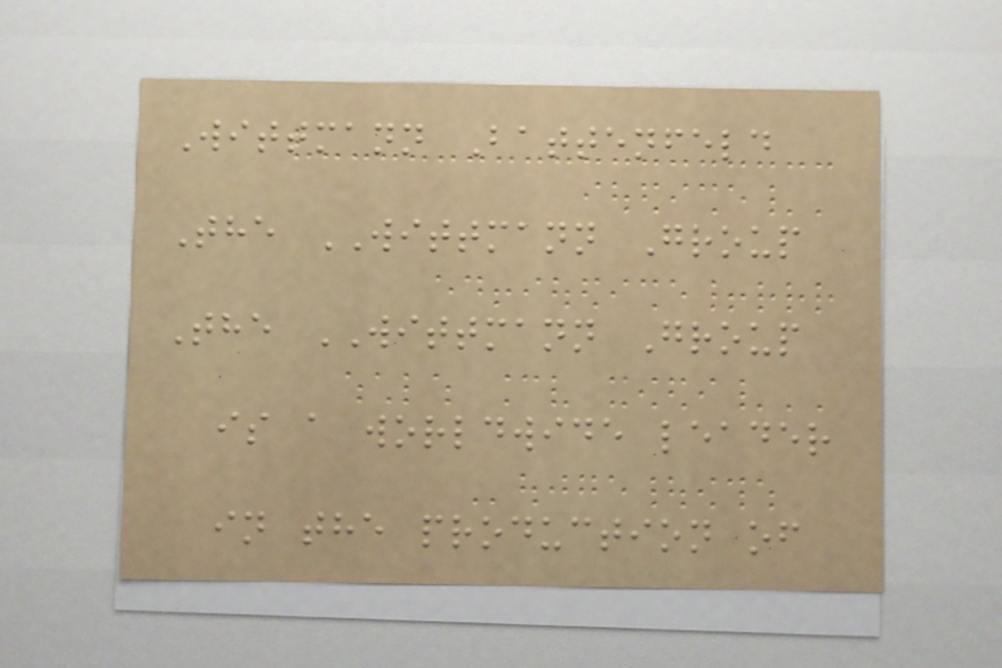Wittmann Battenfeld
The WITTMANN Group
The WITTMANN Group
is a worldwide leader
in the production of
